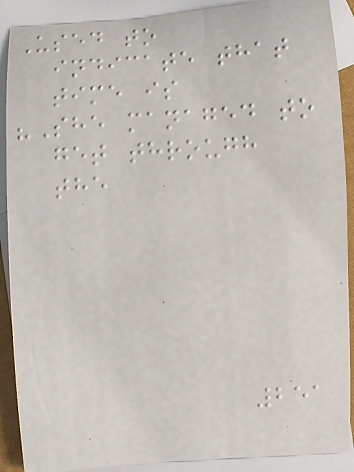Used to
indicate that
time is
"She managed to
get through
the
251
